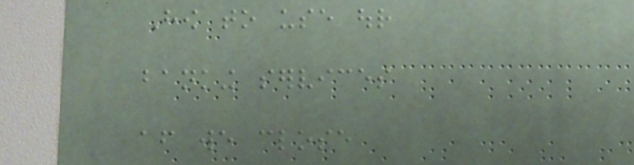How to use our
banking services
after we close
